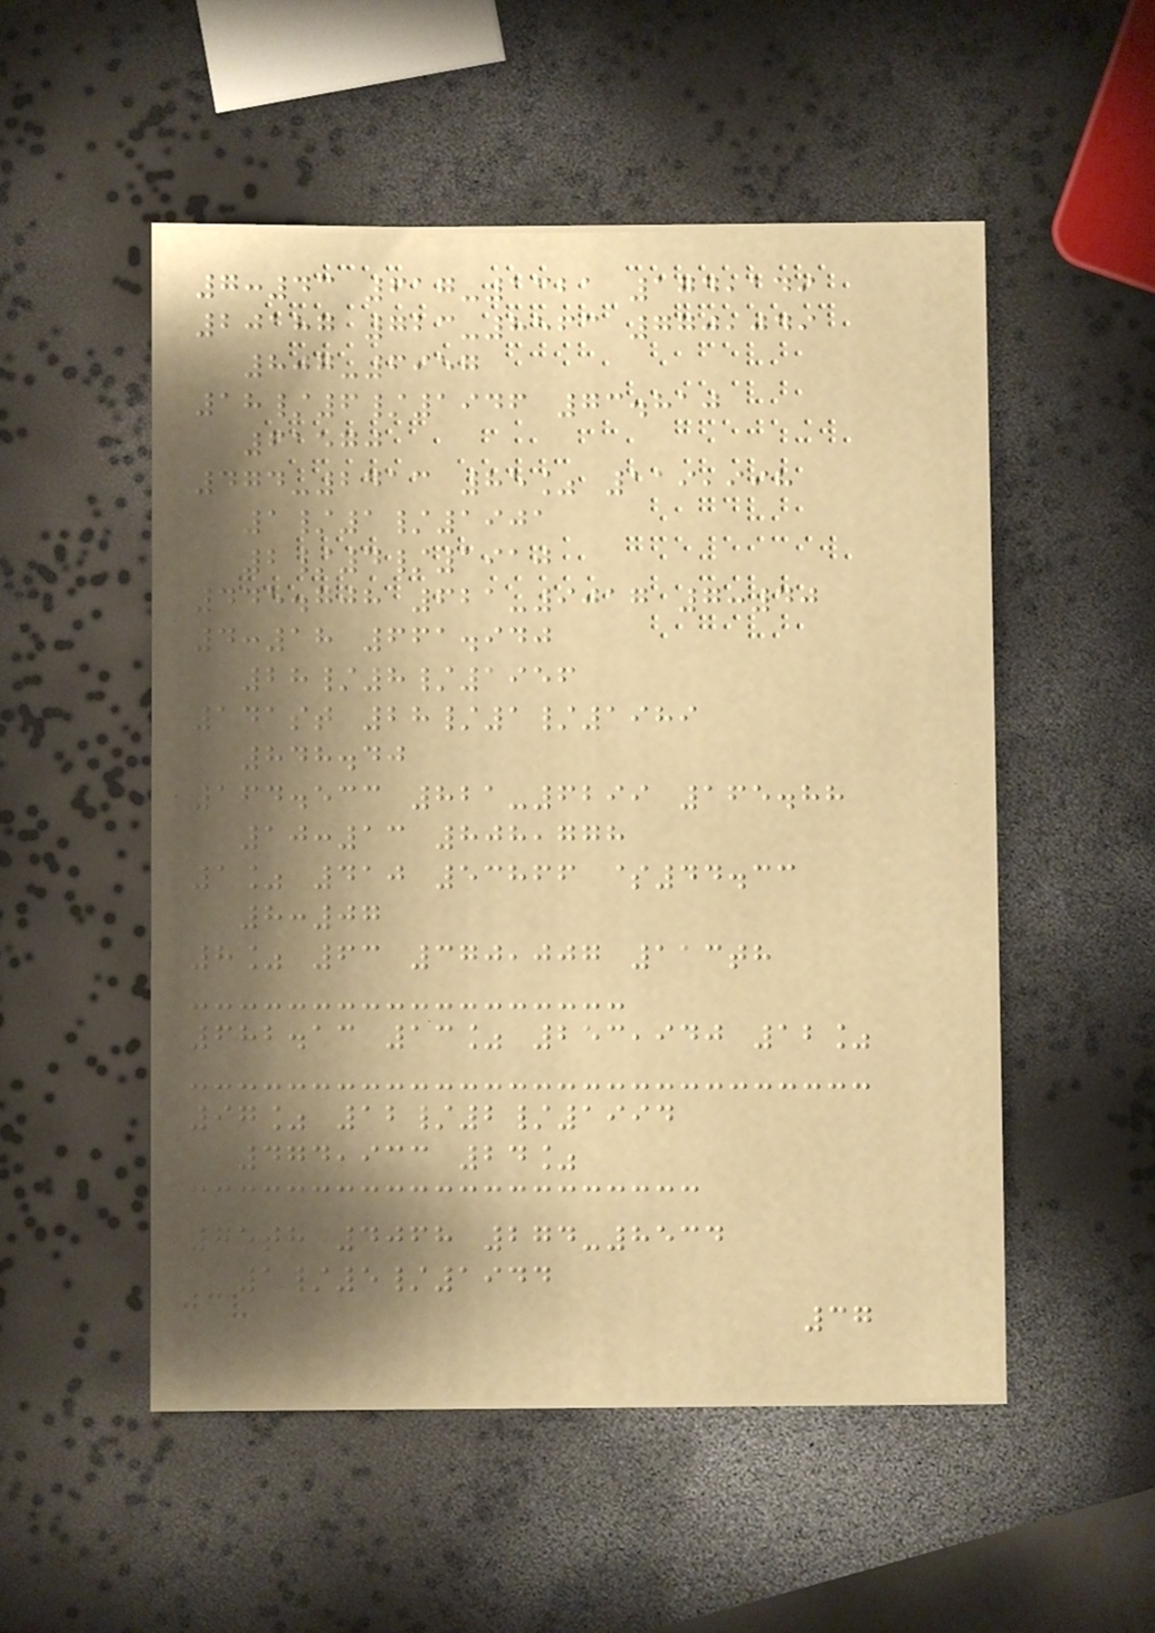7:43 617-1321 174,149
20187 723-8563 770,049
807-6957
18/6/1946 73.810
61570
474-2413 85% 119,998
1/1/1901
2/4/1910
445.708 621-9017 7:40
4:18 661.940
28/8/1956
141st 28/1/1989
848.40
164.533 821-6299 165.88
10:13 808,778
1% 410 53866 $44.33
8:07
8% 63 370,007 113th
682.13 13% 253,940 12%
97% 12/2/1994
474,933 24%
75th 4068 274-8534
1/5/1944
37
